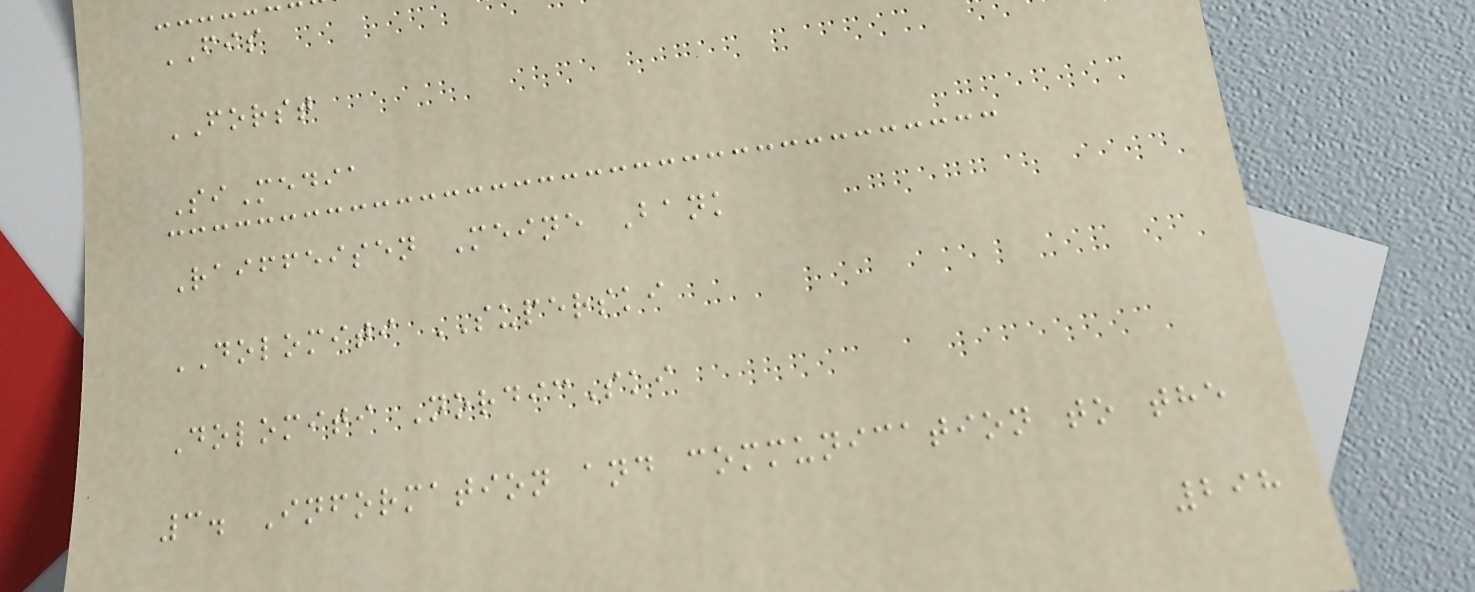FIS
FORST
SiMedia
Raiffeisen Meine Bank
DOLOMITI SUPERSKI
Dolomiti NordicSki
3. Information and communication to the
298
